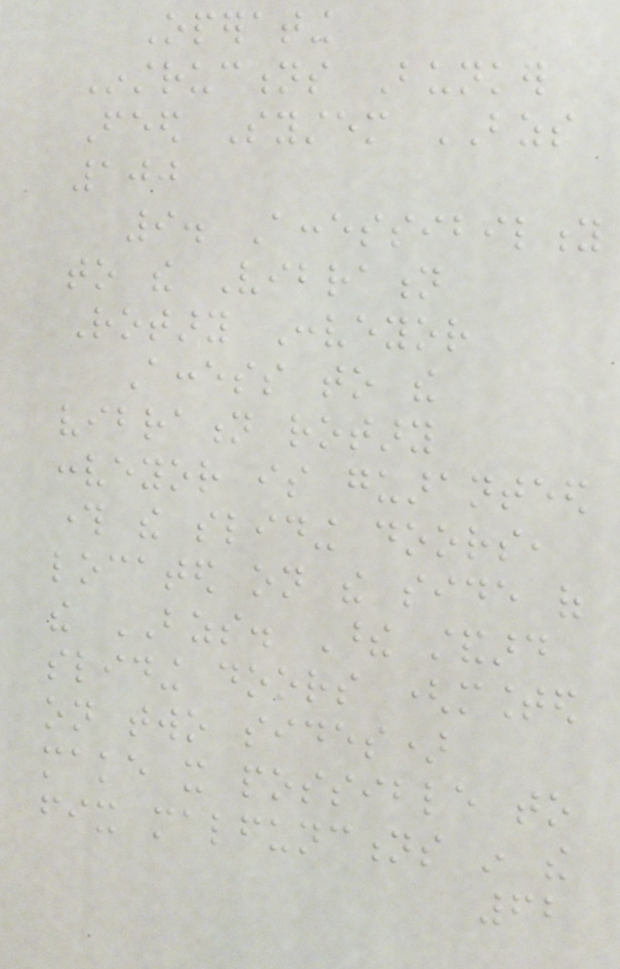Operating
Instructions Bunker
Feed System BZS
100
9. Accessibility
to the Vibration
Rotary Conveyor
Access to the
vibration rotary
conveyor is guaranteed
through the sliding doors,
located on the side of
the BZS. These standard
sliding doors (mounted
on two sides)
make it possible to
fix malfunctions in the
62
